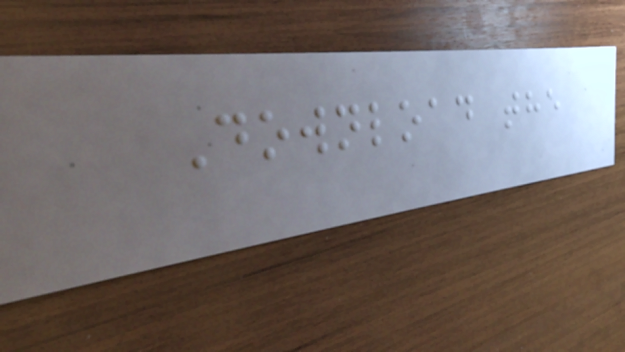Download the
